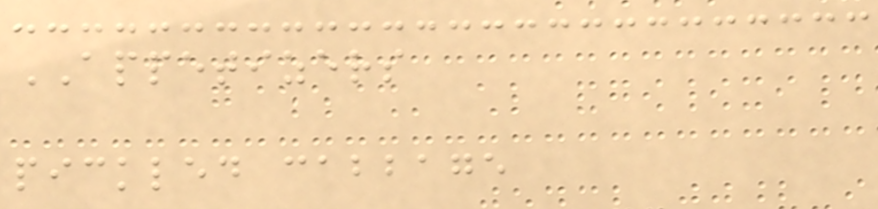APPETIZERS
pickled cabbage
